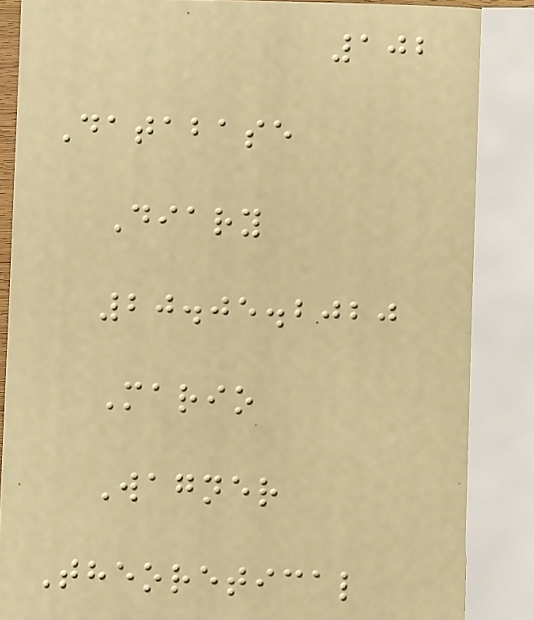102
Database
Diary
20.05.2020
Mario
Wagner
Theoretical
